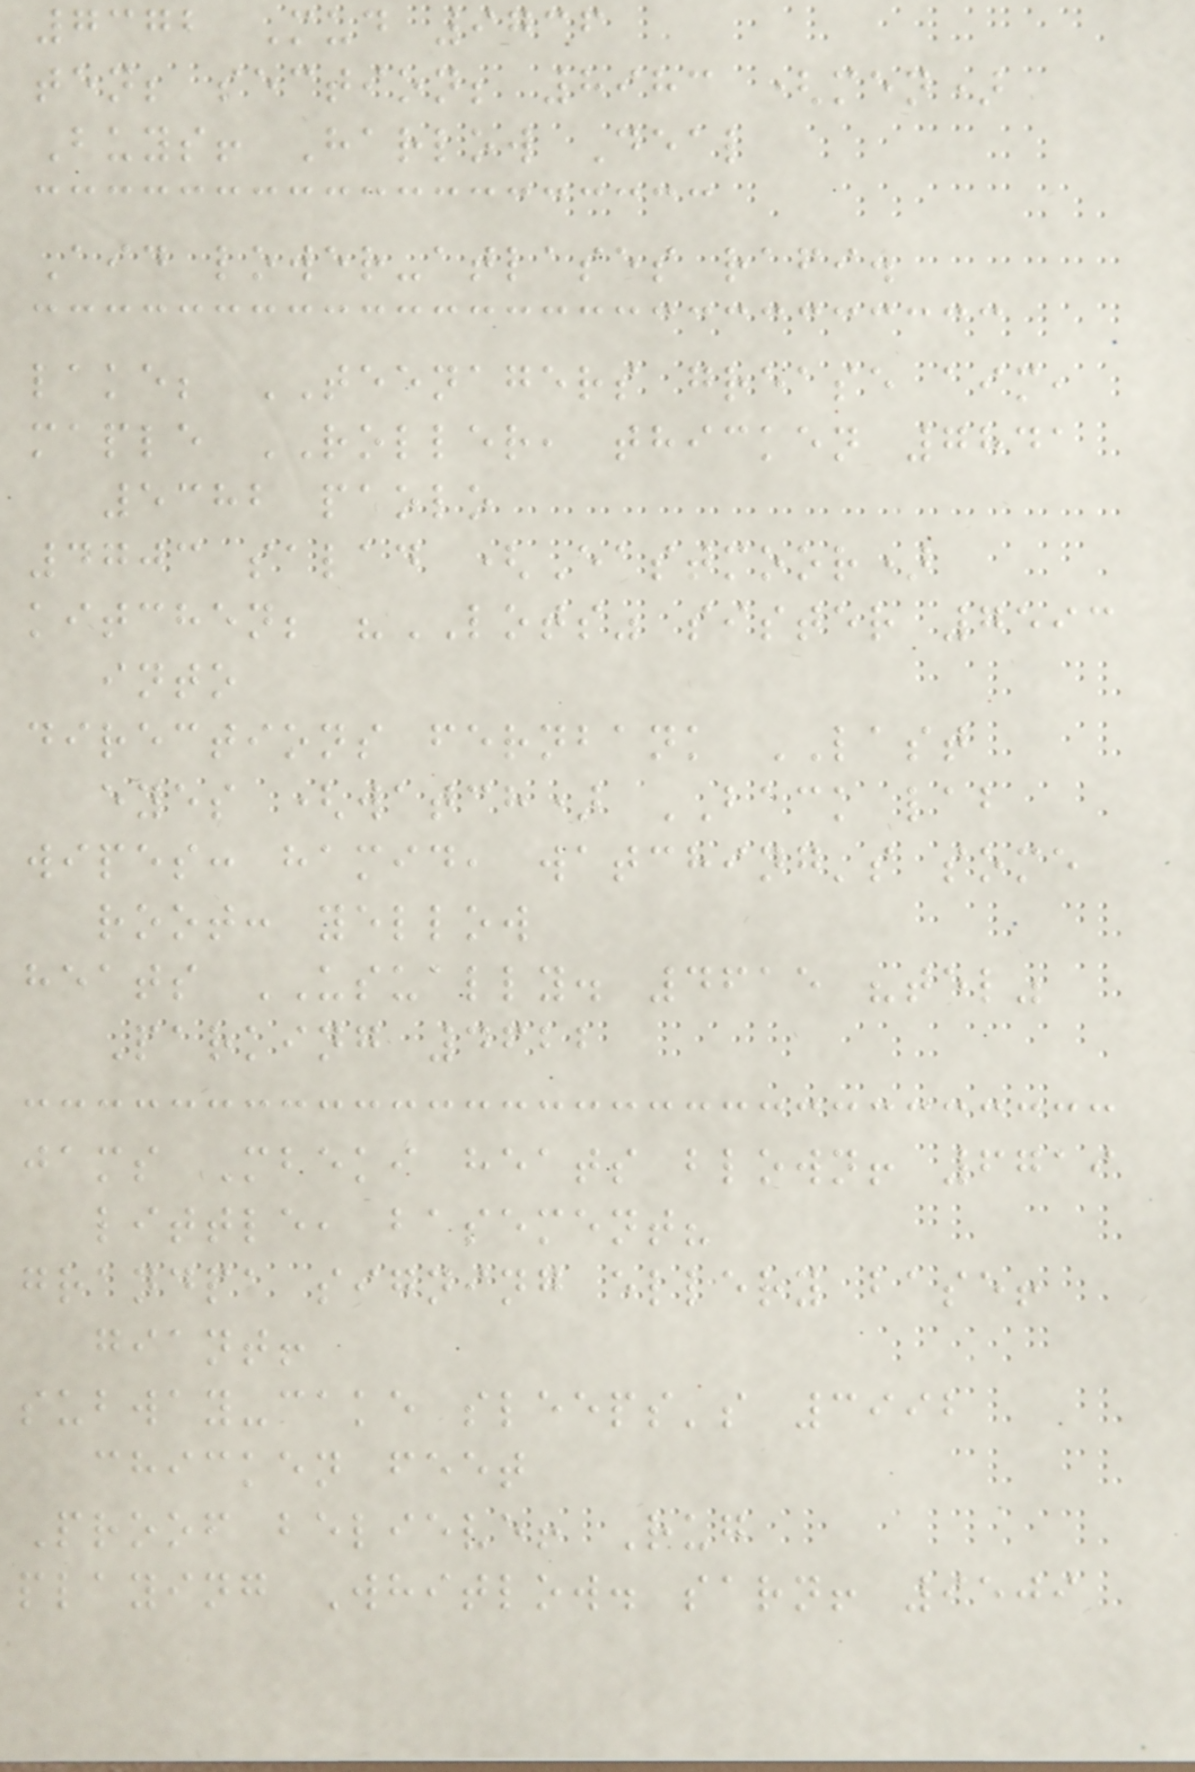7372 Mud 9736
ten; section; 8983 (men)
Buys! Harlow Deal
Aid lower-atlases rafi.
lake; TEENAGERS grease aim,
maple ROLLER, thicken 7841
5382 paolo
4703 salad (Eastmoor)
kitchen; "LOTS" sister 7593
into
directions fernbank LAST
eyes (watch) BACK lab
wipes: hamid, watching's some
root: yellow
heats USUALLY. 4615 "tel"
Parking 4622
jams Mbeki heats blown! 6719
little, basement?
grandpa signing ellery base!
giant!
subway-cake sleeps's 3992
chicken feet
Proof believe! Rug
playing Whitlow. sarn! 9509
